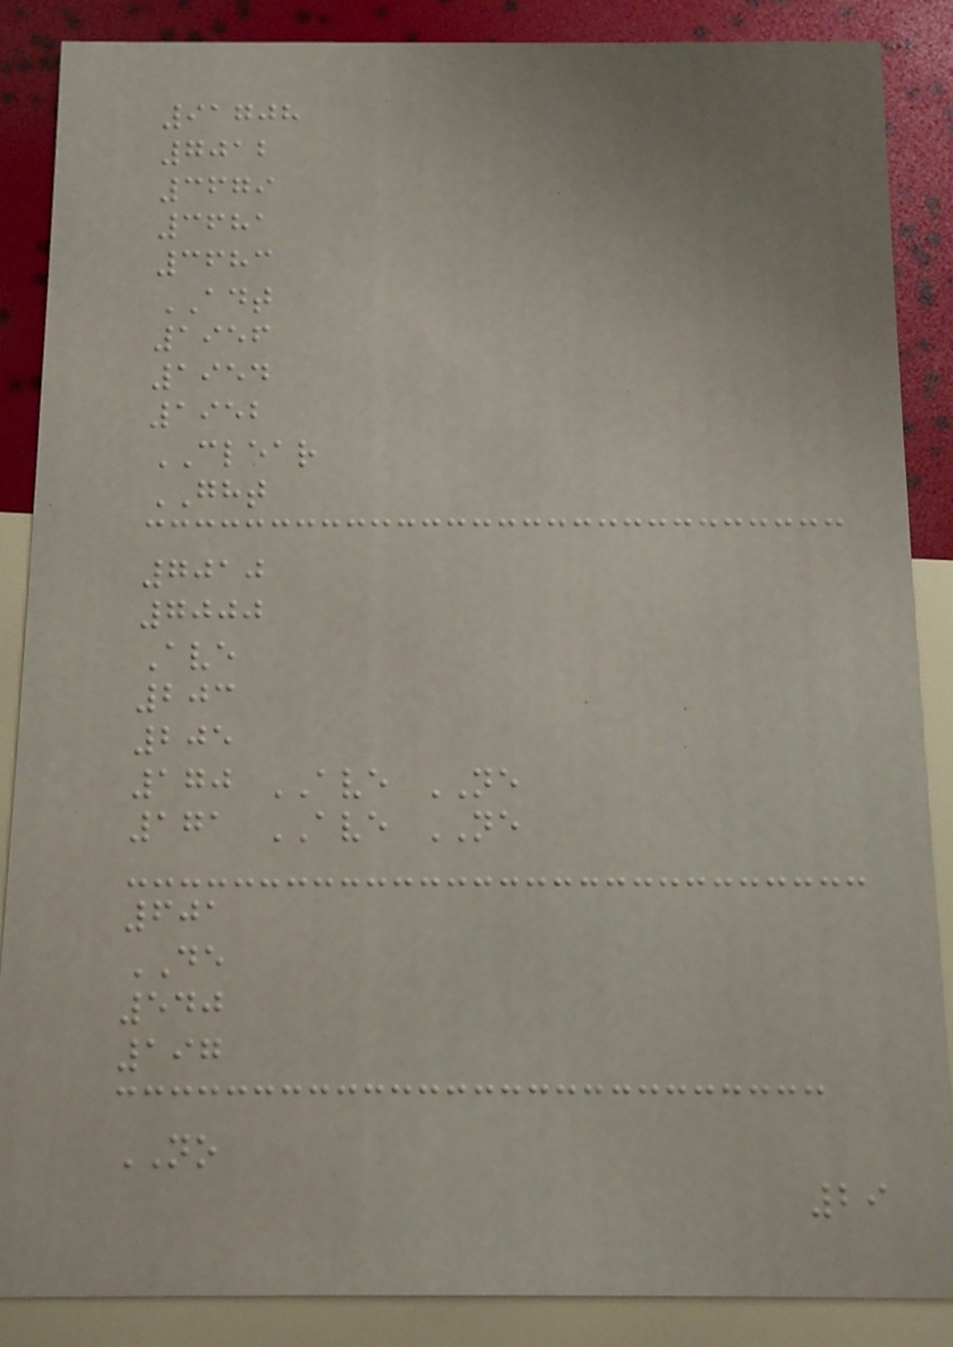91708
7012
3679
3681
3683
ADT
1956
1954
1952
CLEAR
GHT
7010
7000
Ave
203
205
170 AVE NE
171 AVE NE
601
DE
540
197
NO
29
